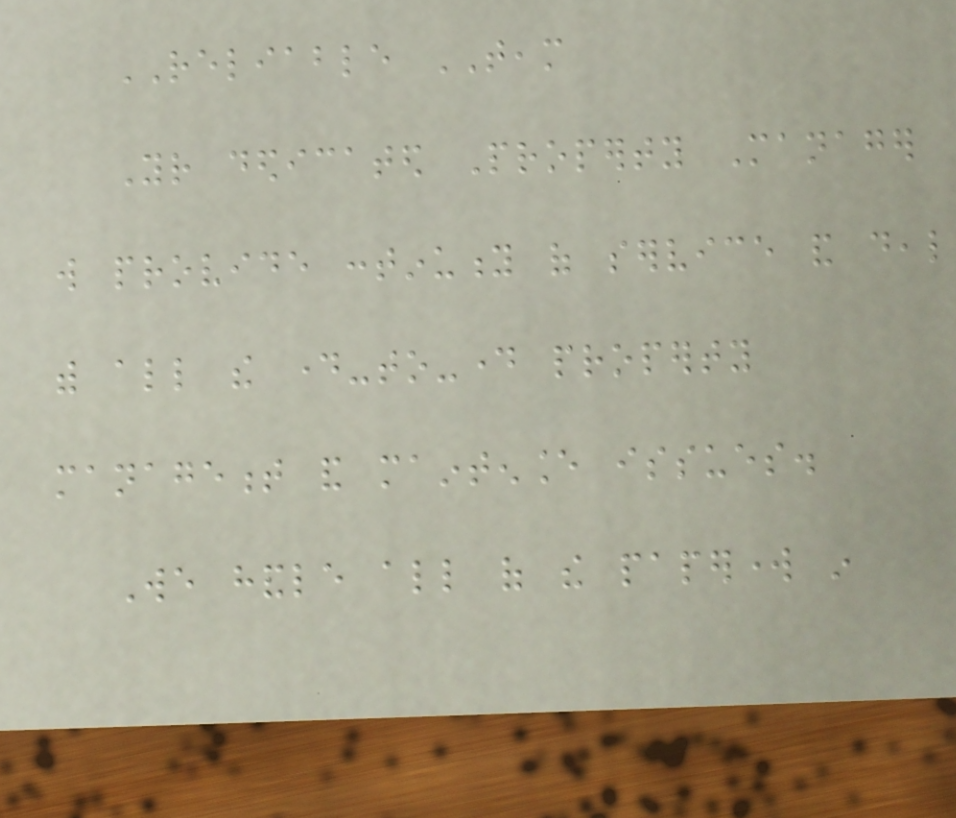RELIABLE TEAM
Your dedicated Property Manager
will provide continuity of service and deal
with all the day-to-day property
management and maintenance issues.
We handle all of the paperwork in
